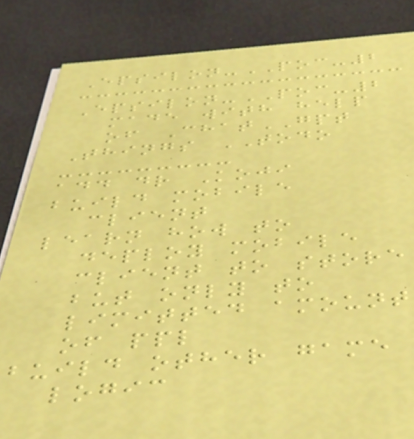Epsilon-POC-2
Epsilon-POC-2
made with help
of ChatGPT
Things TODO
add dr Koji
build mobile
client
learn how to
deploy mobile
client to store
but only to
limitted amount
of ppl
build other game
logic
